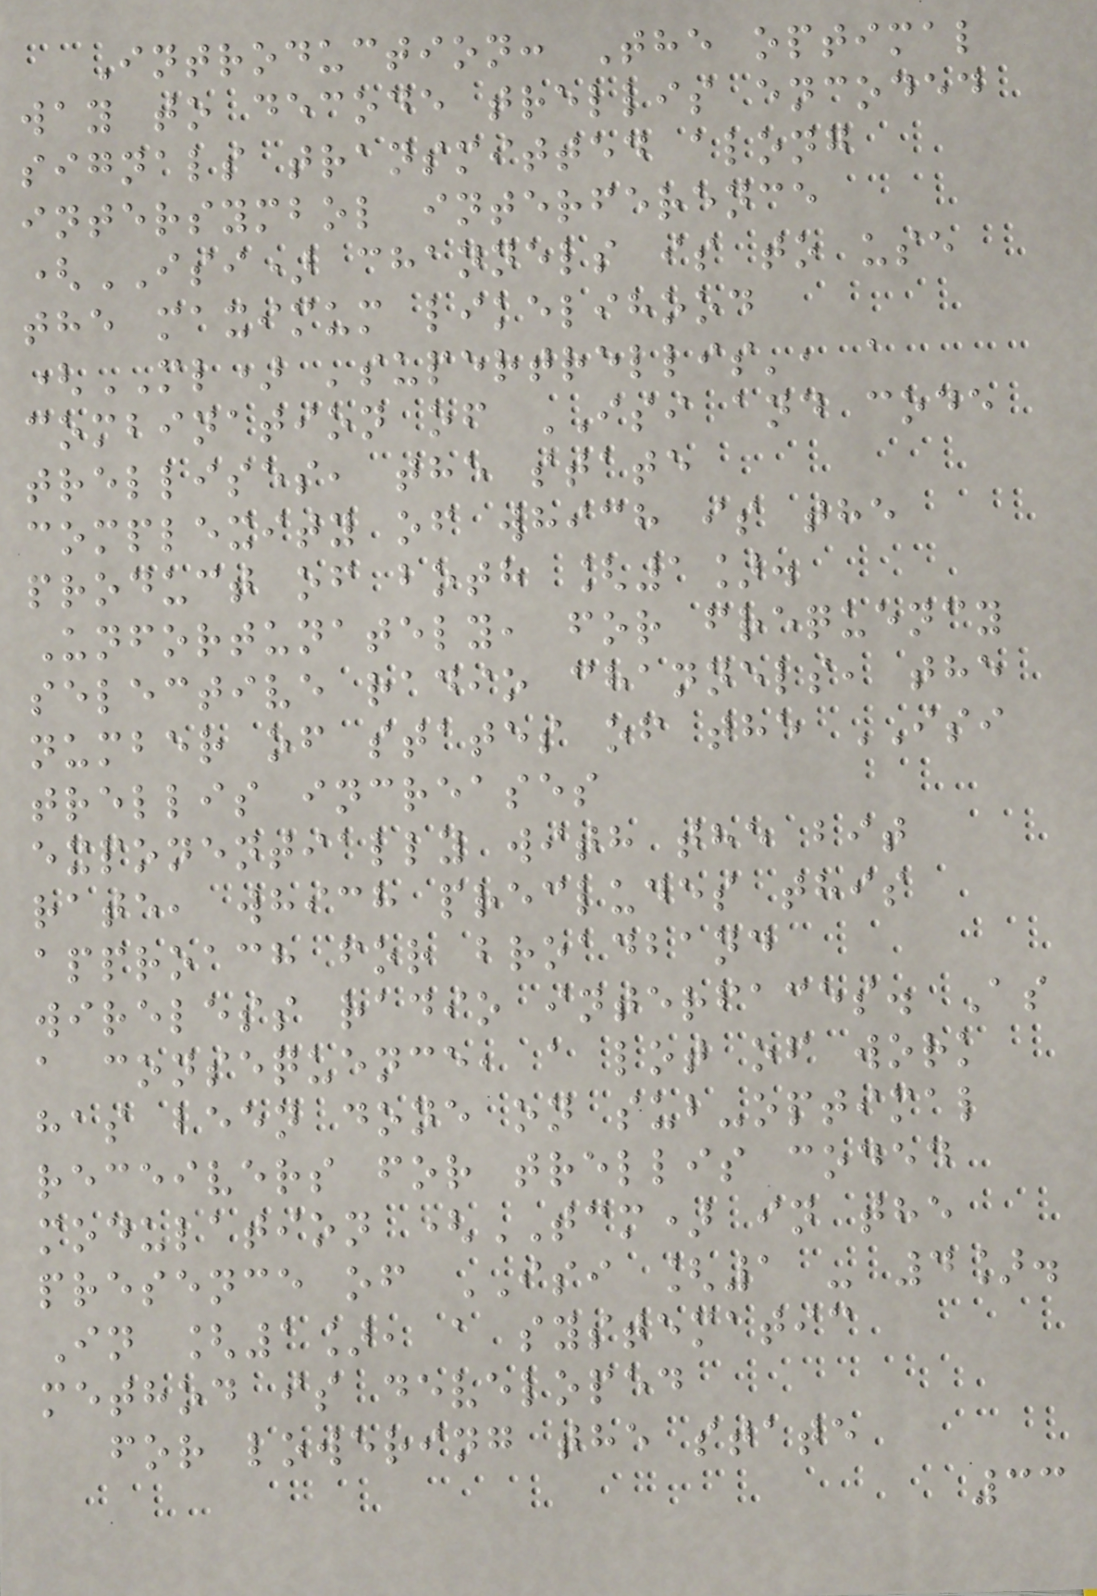Introduction: The optimal
way to decode trellis encoded
signals transmitted along
intersymbol interference
(ISI) channels is to use
the maximum likelihood
(ML) 'supertrellis', a
combination of ISI and code
trellises, the state
complexity of which is the
product of both [1].
Unfortunately, for frequency
selective radio channels, the
number of states of the ISI
trellis increases
exponentially with the bit
rate, which precludes this
approach for broadband
wireless radio interfaces. As
a consequence, a lot of work
has been done on sub-optimal
receivers for trellis coded
modulation (TCM) in the
presence of ISI [1 - 4].
In [1], a systematic
method is developed
for lowering the state
33
